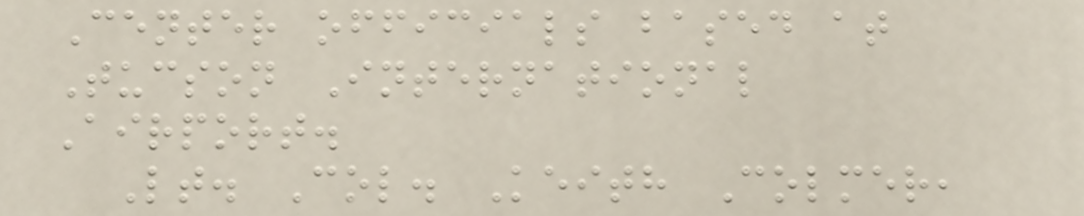Center officials based at
Tucson International
Airport.
Lt. Col. Keith Colmer,
